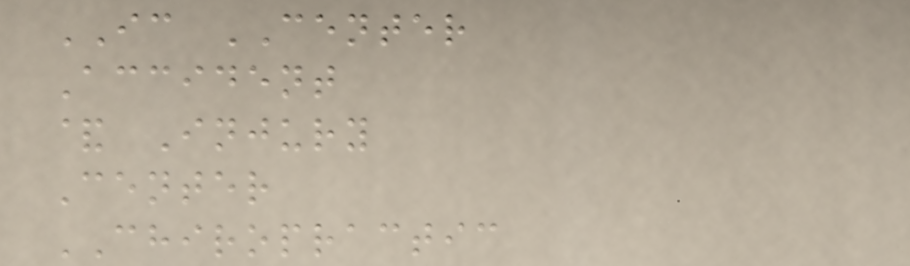IC CENTER
Accident
& Injury
Center
CHIROPRACTIC
